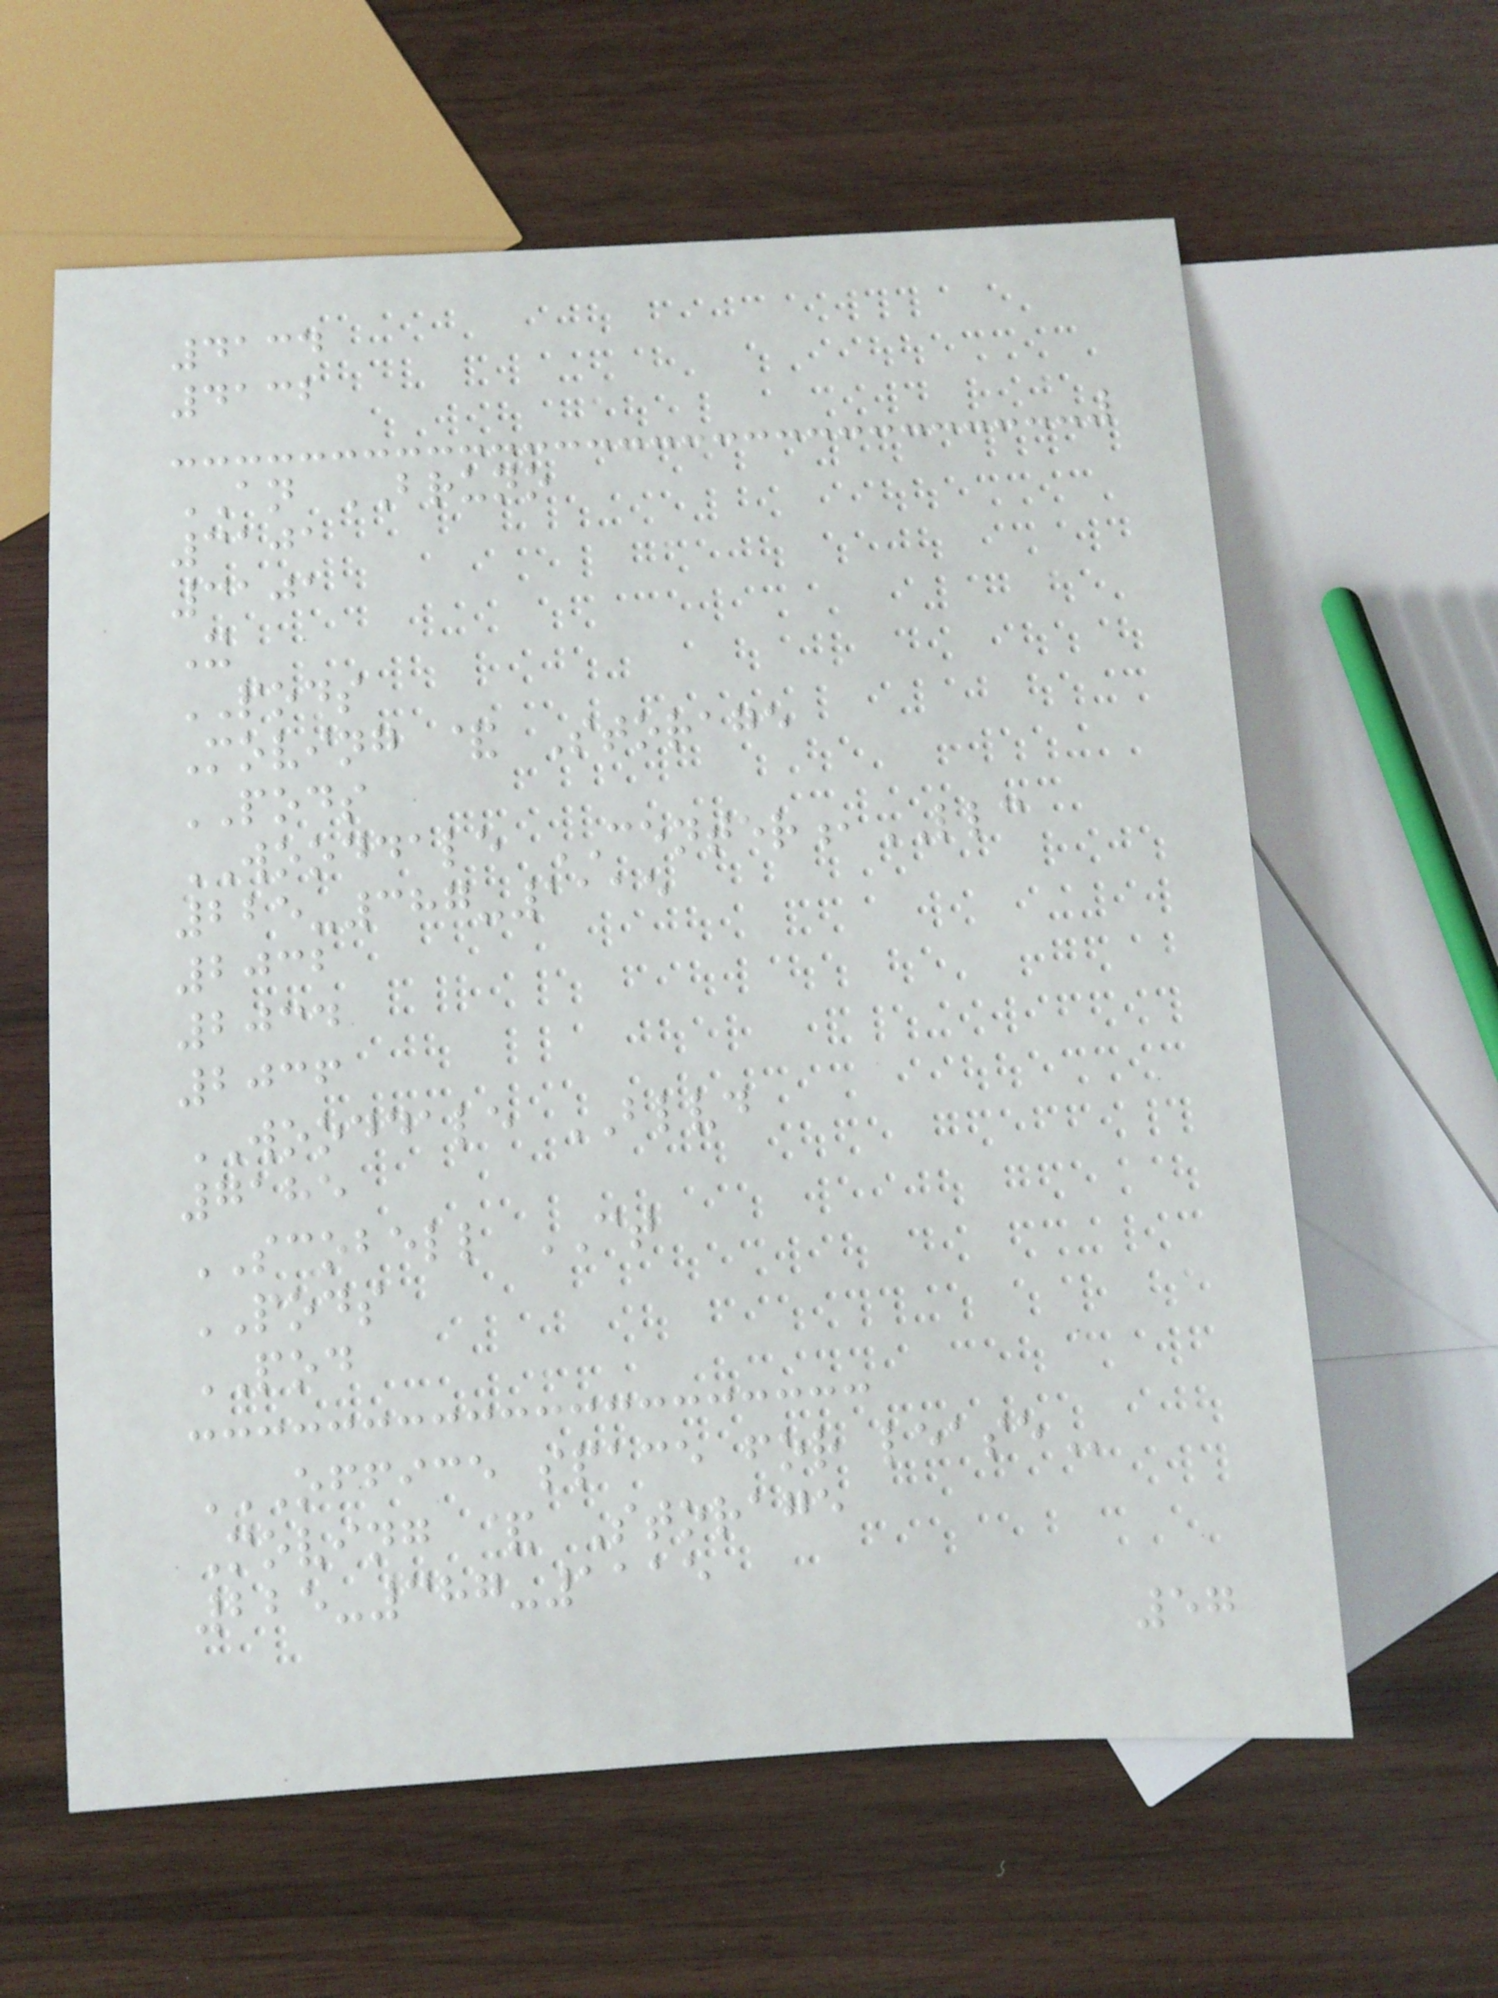4134
4132
AN BRUNO
3101
3101
X
PODS
Moving & Storage
PODS
WOODDALE CENTER,LLC
225-387-1115
2032
2034
2036
WOODDALE BLVD
7185
SCOBELL CT
PODS
POD
OFFICE SPACE FOR LEASE
Moving & Storage
225-387-1115
57
